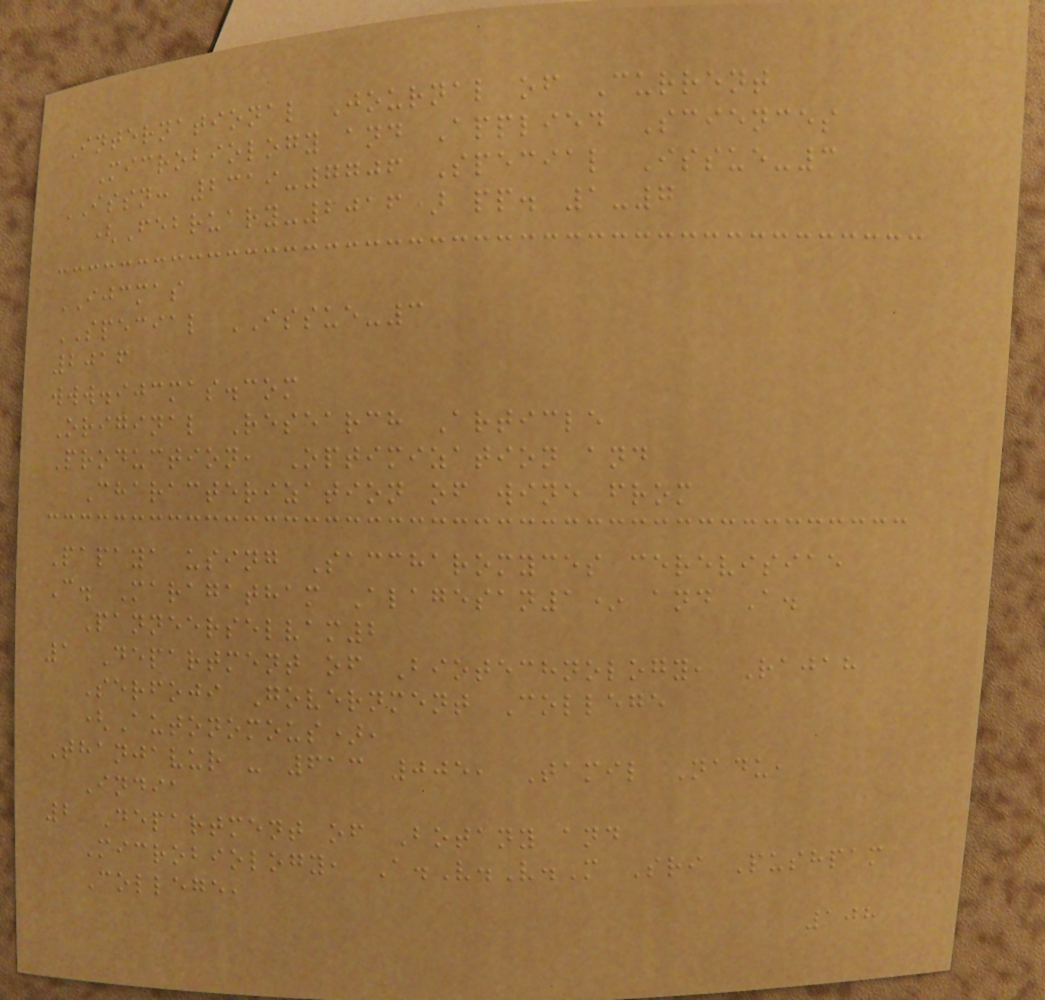International Journal of Current
Microbiology and Applied Sciences
ISSN: 2319-7706 Special Issue-3
(February-2016) pp. 1-7
IJCMAS
SPECIAL ISSUE-3
2016
www.ijcmas.com
Original Research Article
Production, Optimization and
Characterization of wine from
Papaya using Saccharomyces cerevisiae
C. Maragatham Alagesan1* and A.
Panneerselvam2
1 Department of Biotechnology, Rajah
Serfoji Government College
(Autonomous),
Thanjavur - 613 005, Tamil Nadu,
India
2 Department of Botany and
Microbiology, A.V.V.M Sri Pushpam
College,
108
